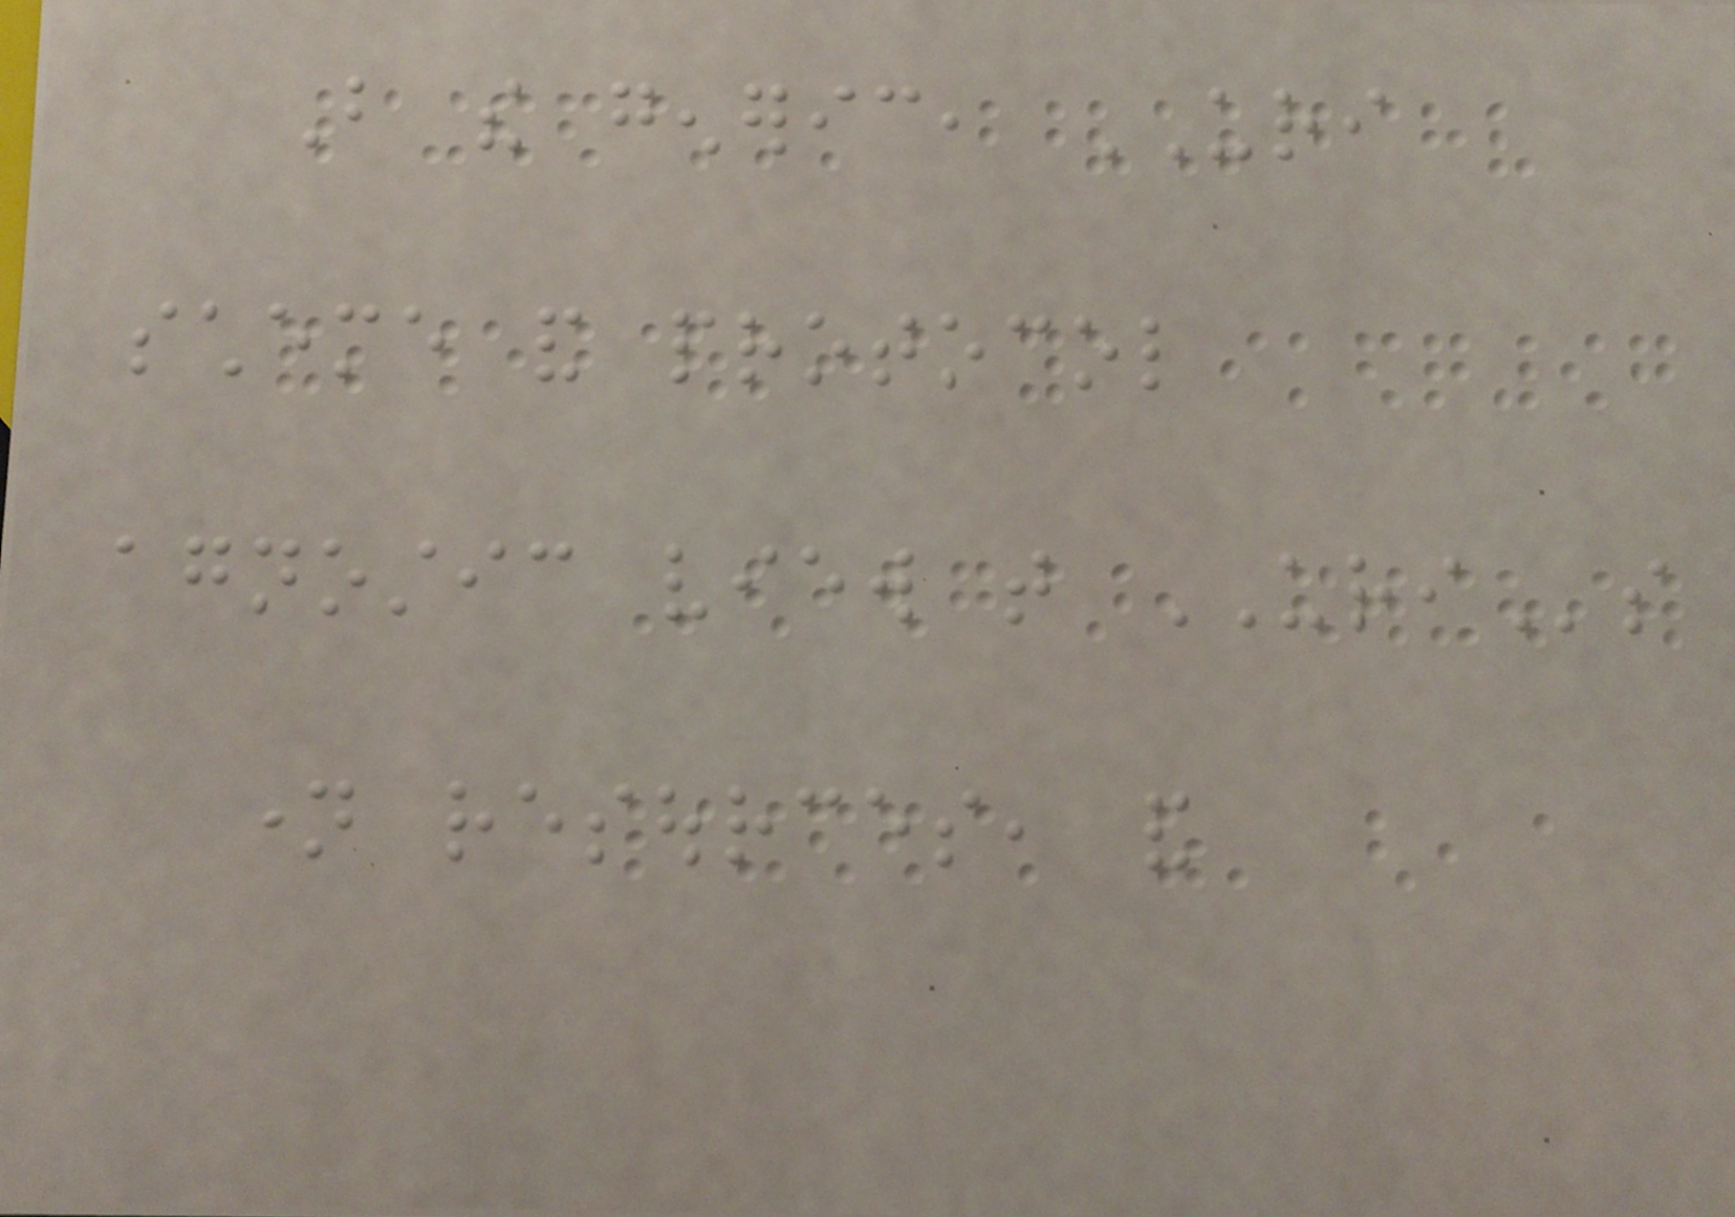But the generic, URI
scheme and protocol
agnostic view that URIs
name resources, and
